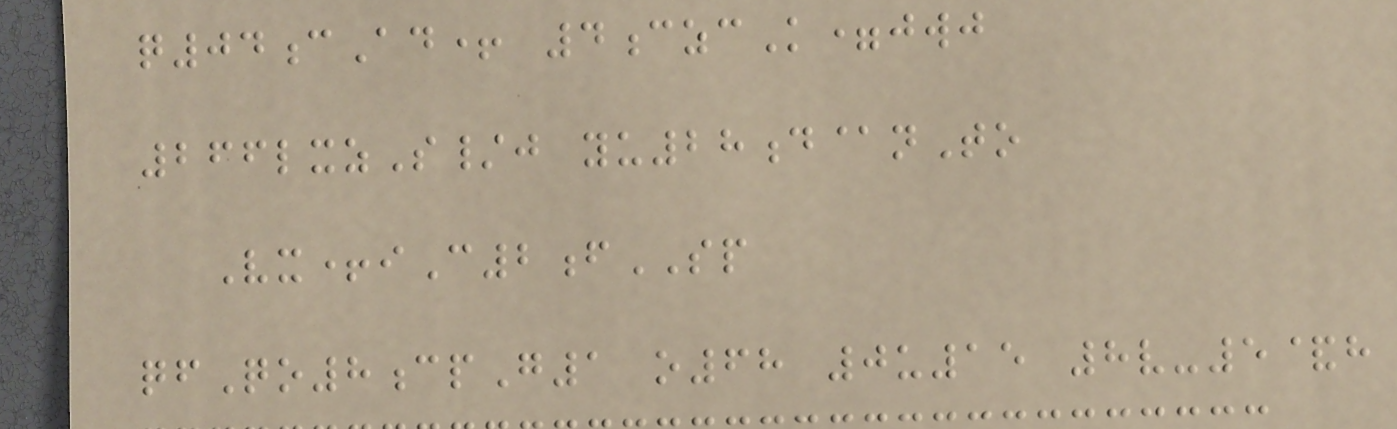q04cAd+ 4czcK=jwj
266lxzS/j yu28d@nTo
Vx+iC2fSP
qfQo8cpG1 o68 0u15 8v-5&h
